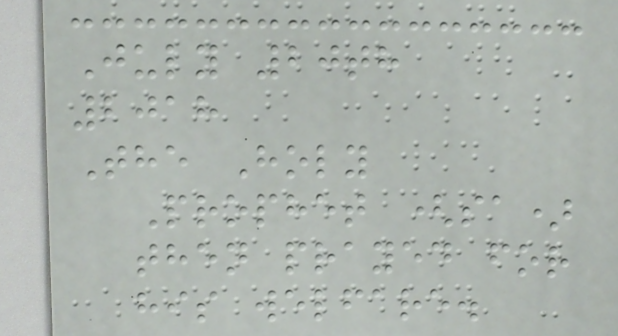July 20th
2018
The Holy
Prophet (sa)
then prayed for
his welfare.
